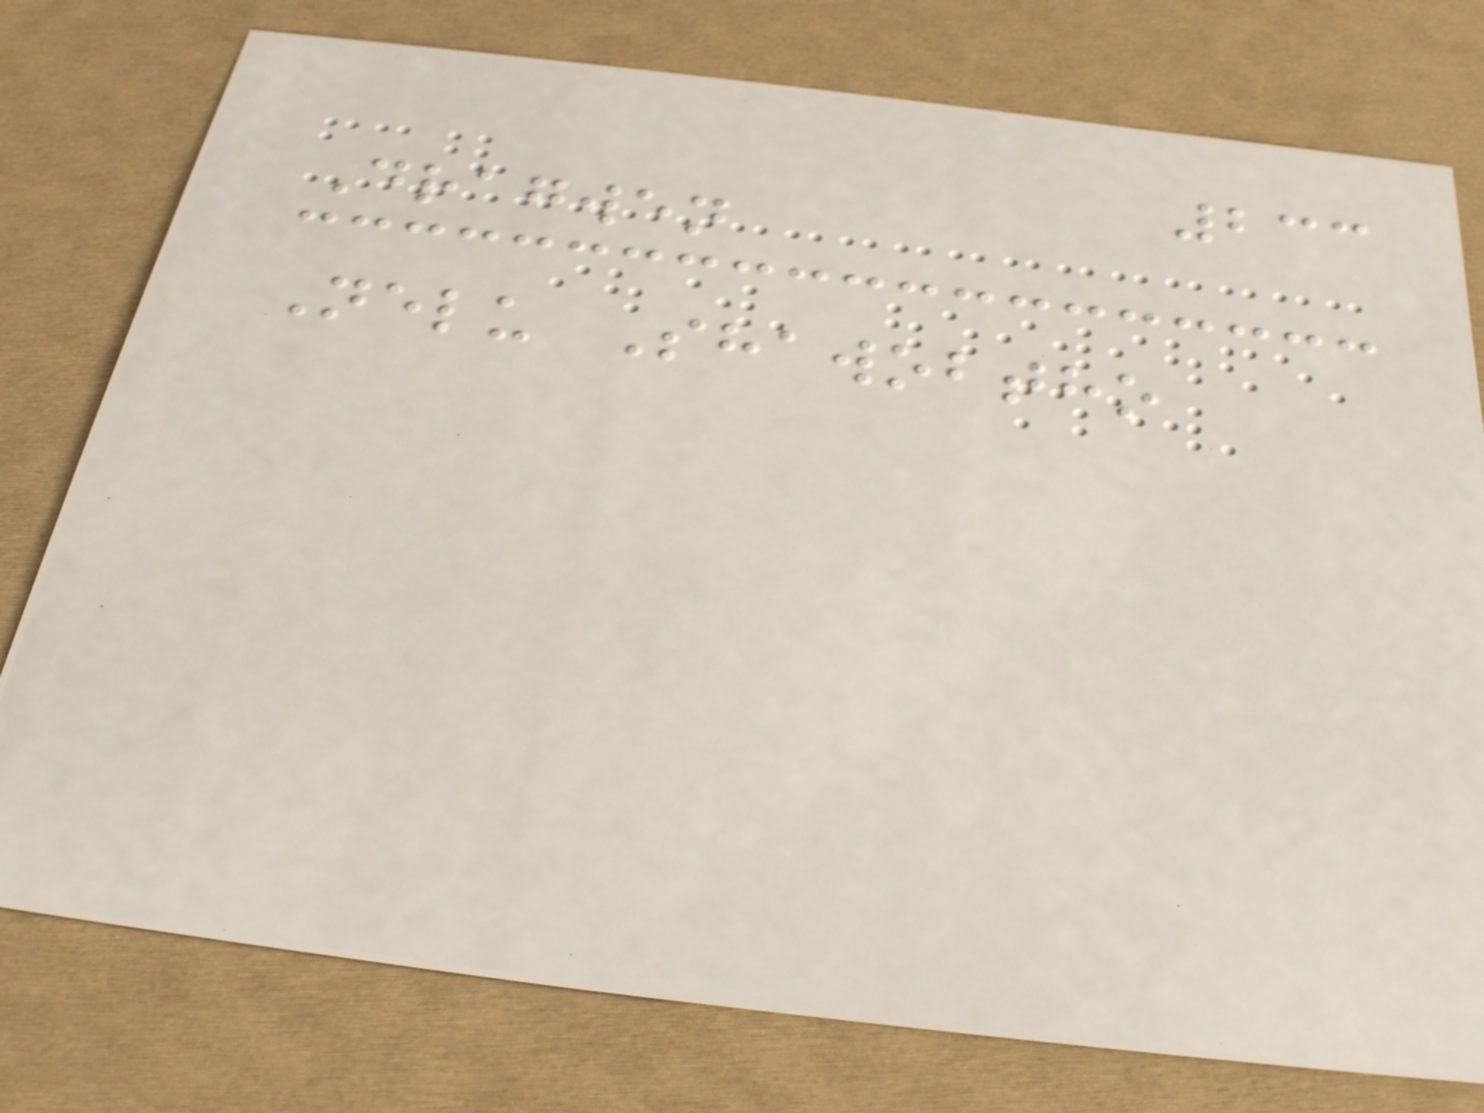233
Dragwen
Nelu Shawobtho
